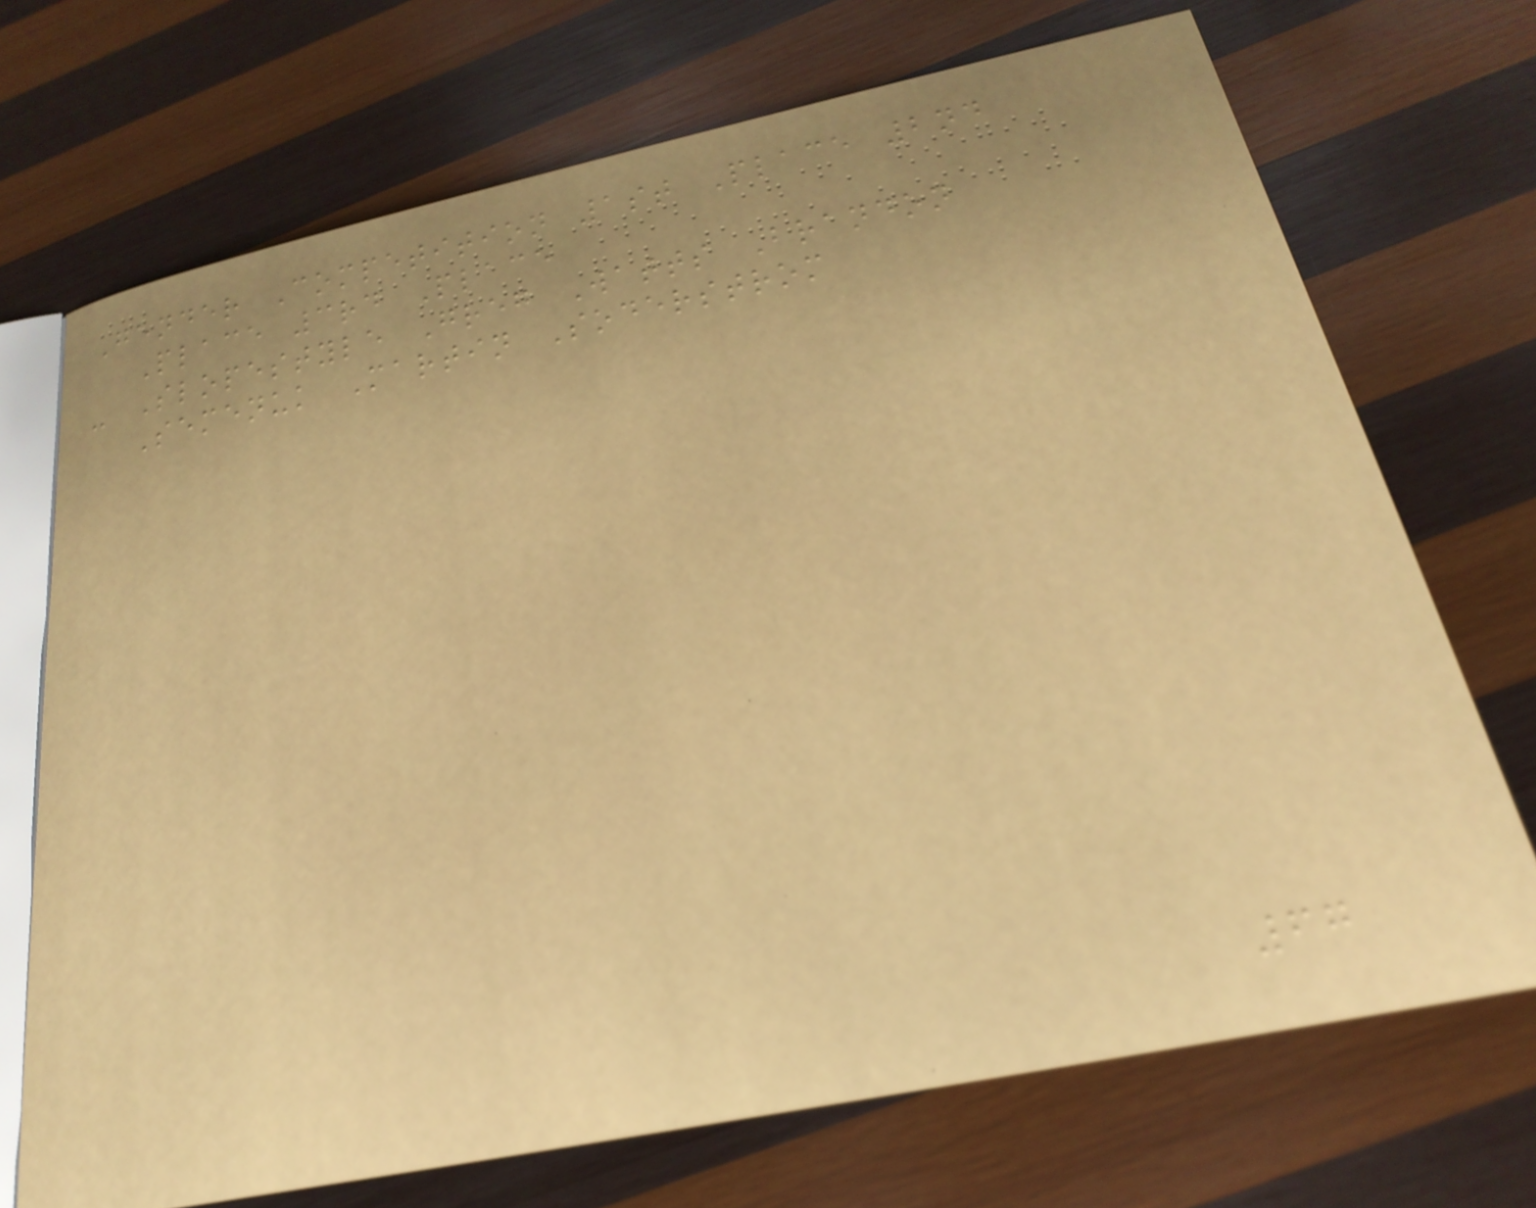Gender Competition 1st Place 2nd
Place 3rd Place
- Slopestyle Greg Watts Brandon
Semenuk Martin Soderstrom
67
